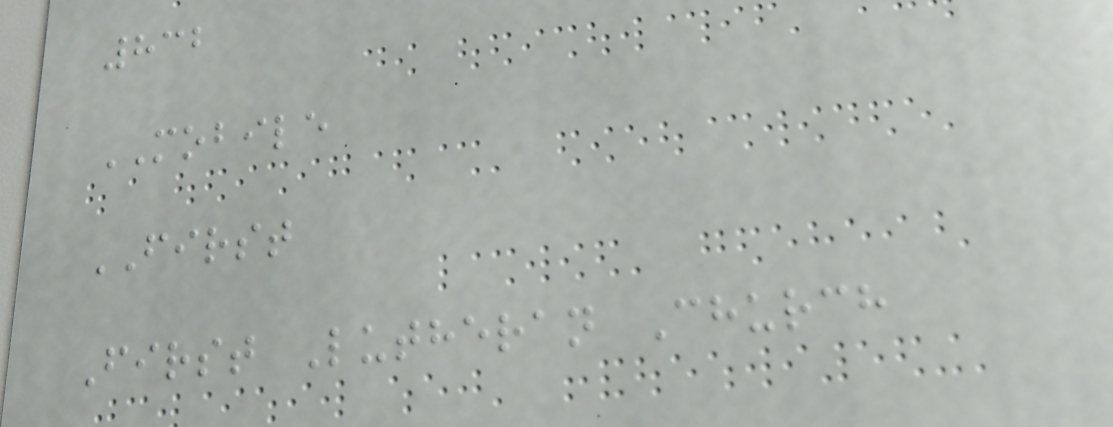832
MOBILE
FIRST
First Lutheran Church
